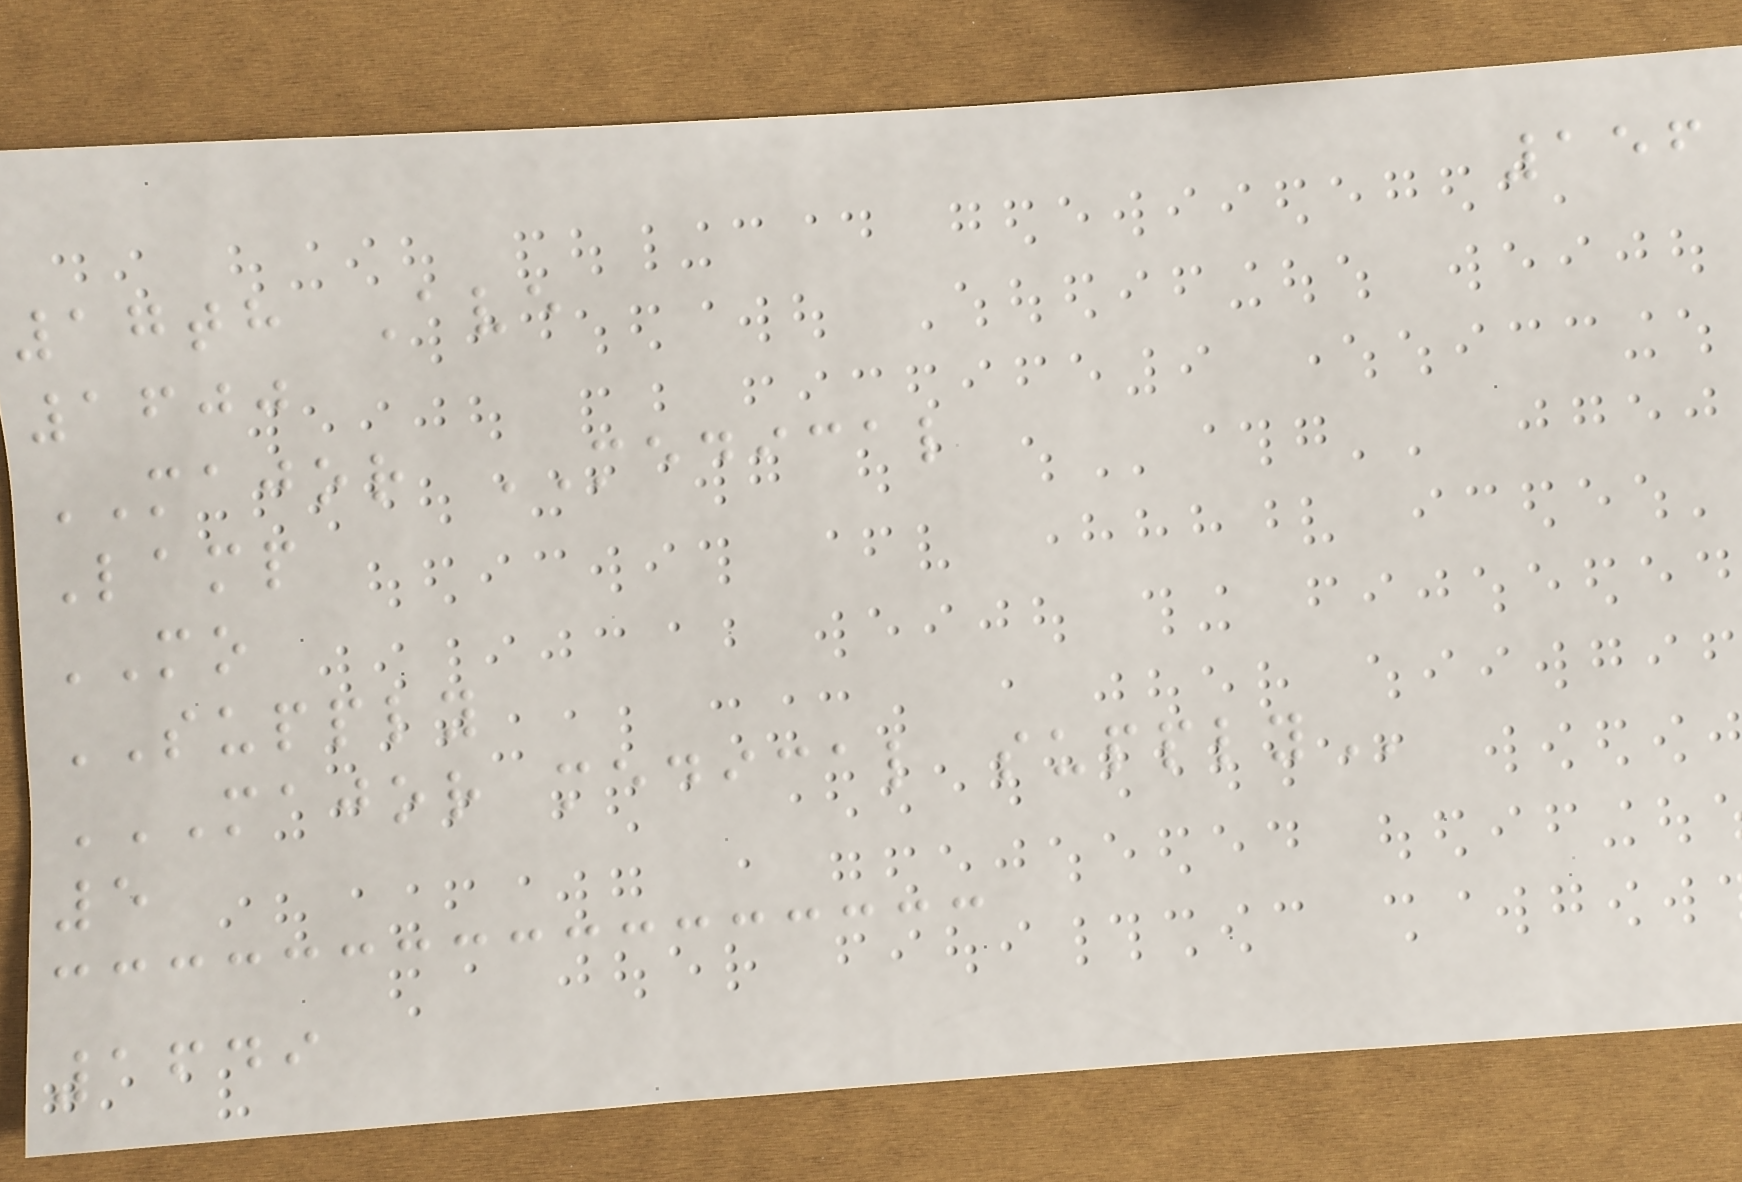156
17th Ave
1600
MAJOR MEDICAL
Lamp
MO
SUPPLY
MAJOR MEDICAL SUPPLY
5
1649
